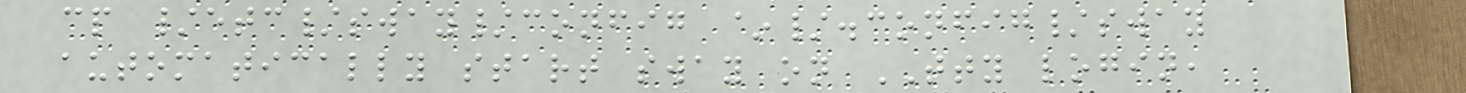cp /etc/sway/config ~/.config/sway
automatically start sway on TTY login,
